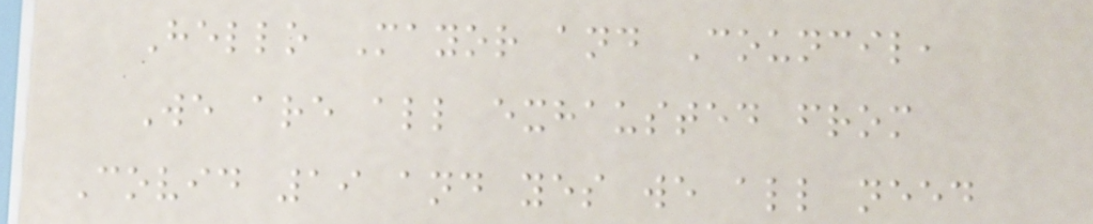Hello Mayor and Council,
We are all exhausted from
Covid 19 and yes we all need
